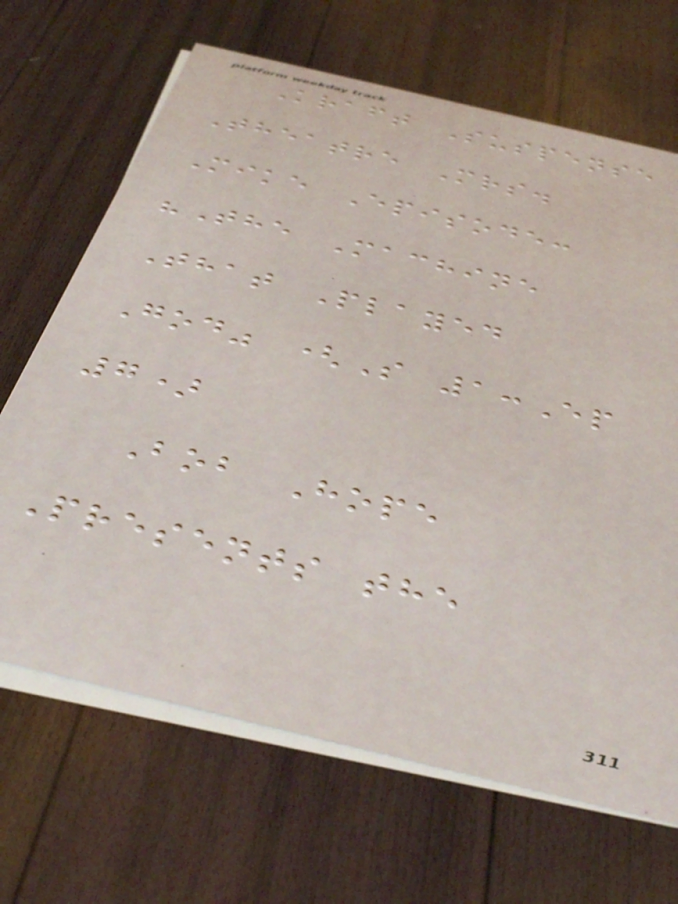Kraft Suspense
Theatre Mrs.
Mike Episode:
"The Machine
That Played
God" (S 1:Ep
7)
Bob Hope
Presents the
